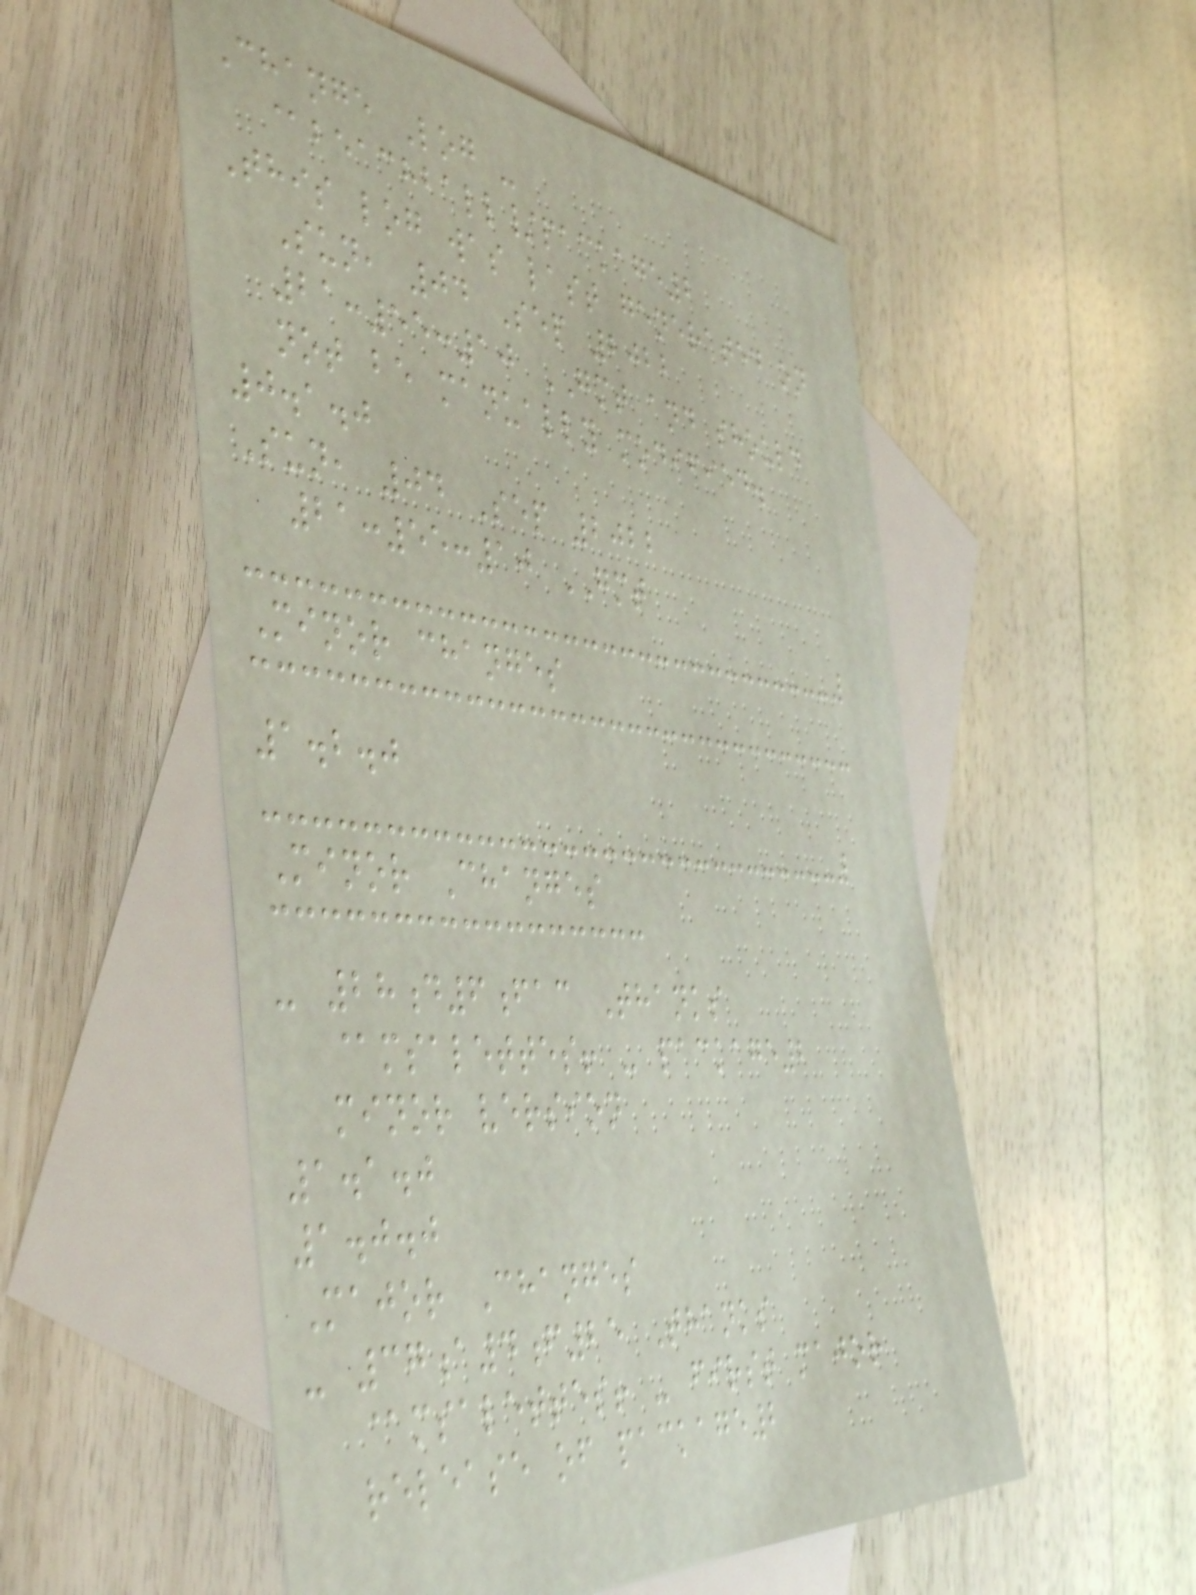Change Log -
@beachball/package2
This log was last generated on
Sun, 04 Sep 2022
21:55:10 GMT and should
not be manually modified.
0.1.0
Sun, 04 Sep 2022
21:55:10 GMT
Minor changes
1.2.0
Minor Changes
- 28d6fac Thanks
@msalettes! - package2
minor version
1.1.0
1.0.0
Major Changes
- 37a4f25 Thanks
@msalettes! - first major
release of package2
